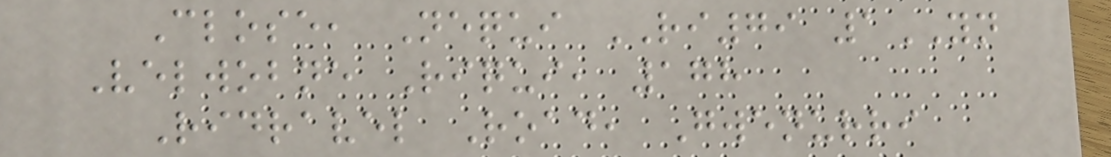Close, Nequi RI79 1YN
Velwobne Riqui, 178
Ridravel Road, Gwenurri
